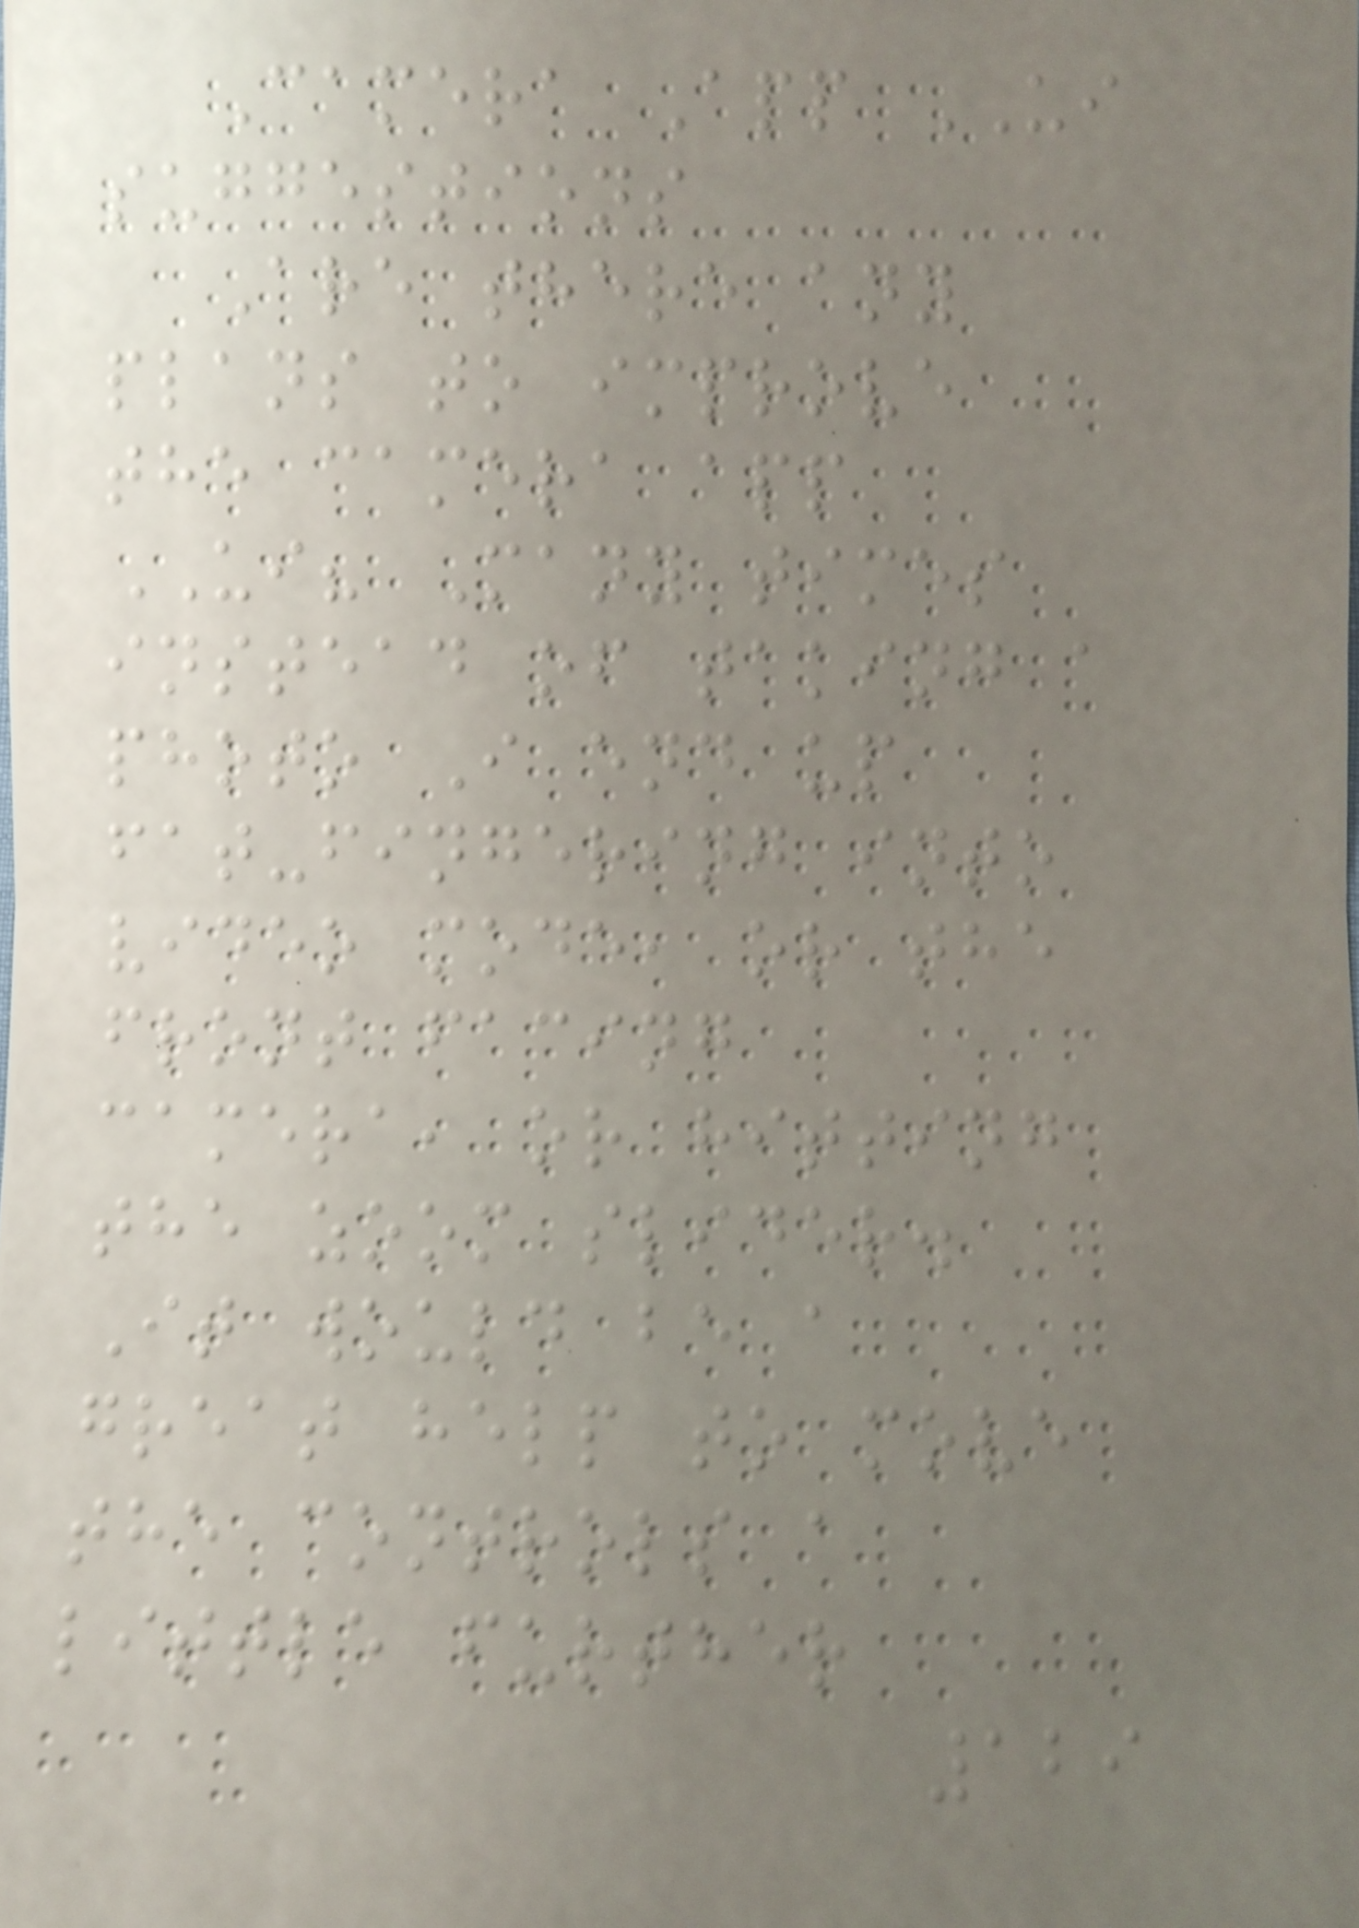Camera App UI
suggestions
Are there any
plans to improve
the camera app
UI? Many times
instead of taking a
photo I end up
fat-fingering into
video mode, or the
front facing
camera, or hitting
the zoom slider.
It would be a
great help to move
the controls a
little further
129
